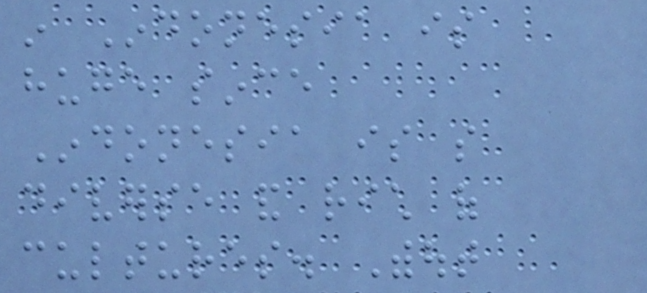in Indonesia is
huge since
Indonesia is so
diverse and rich of
cultures. Without
